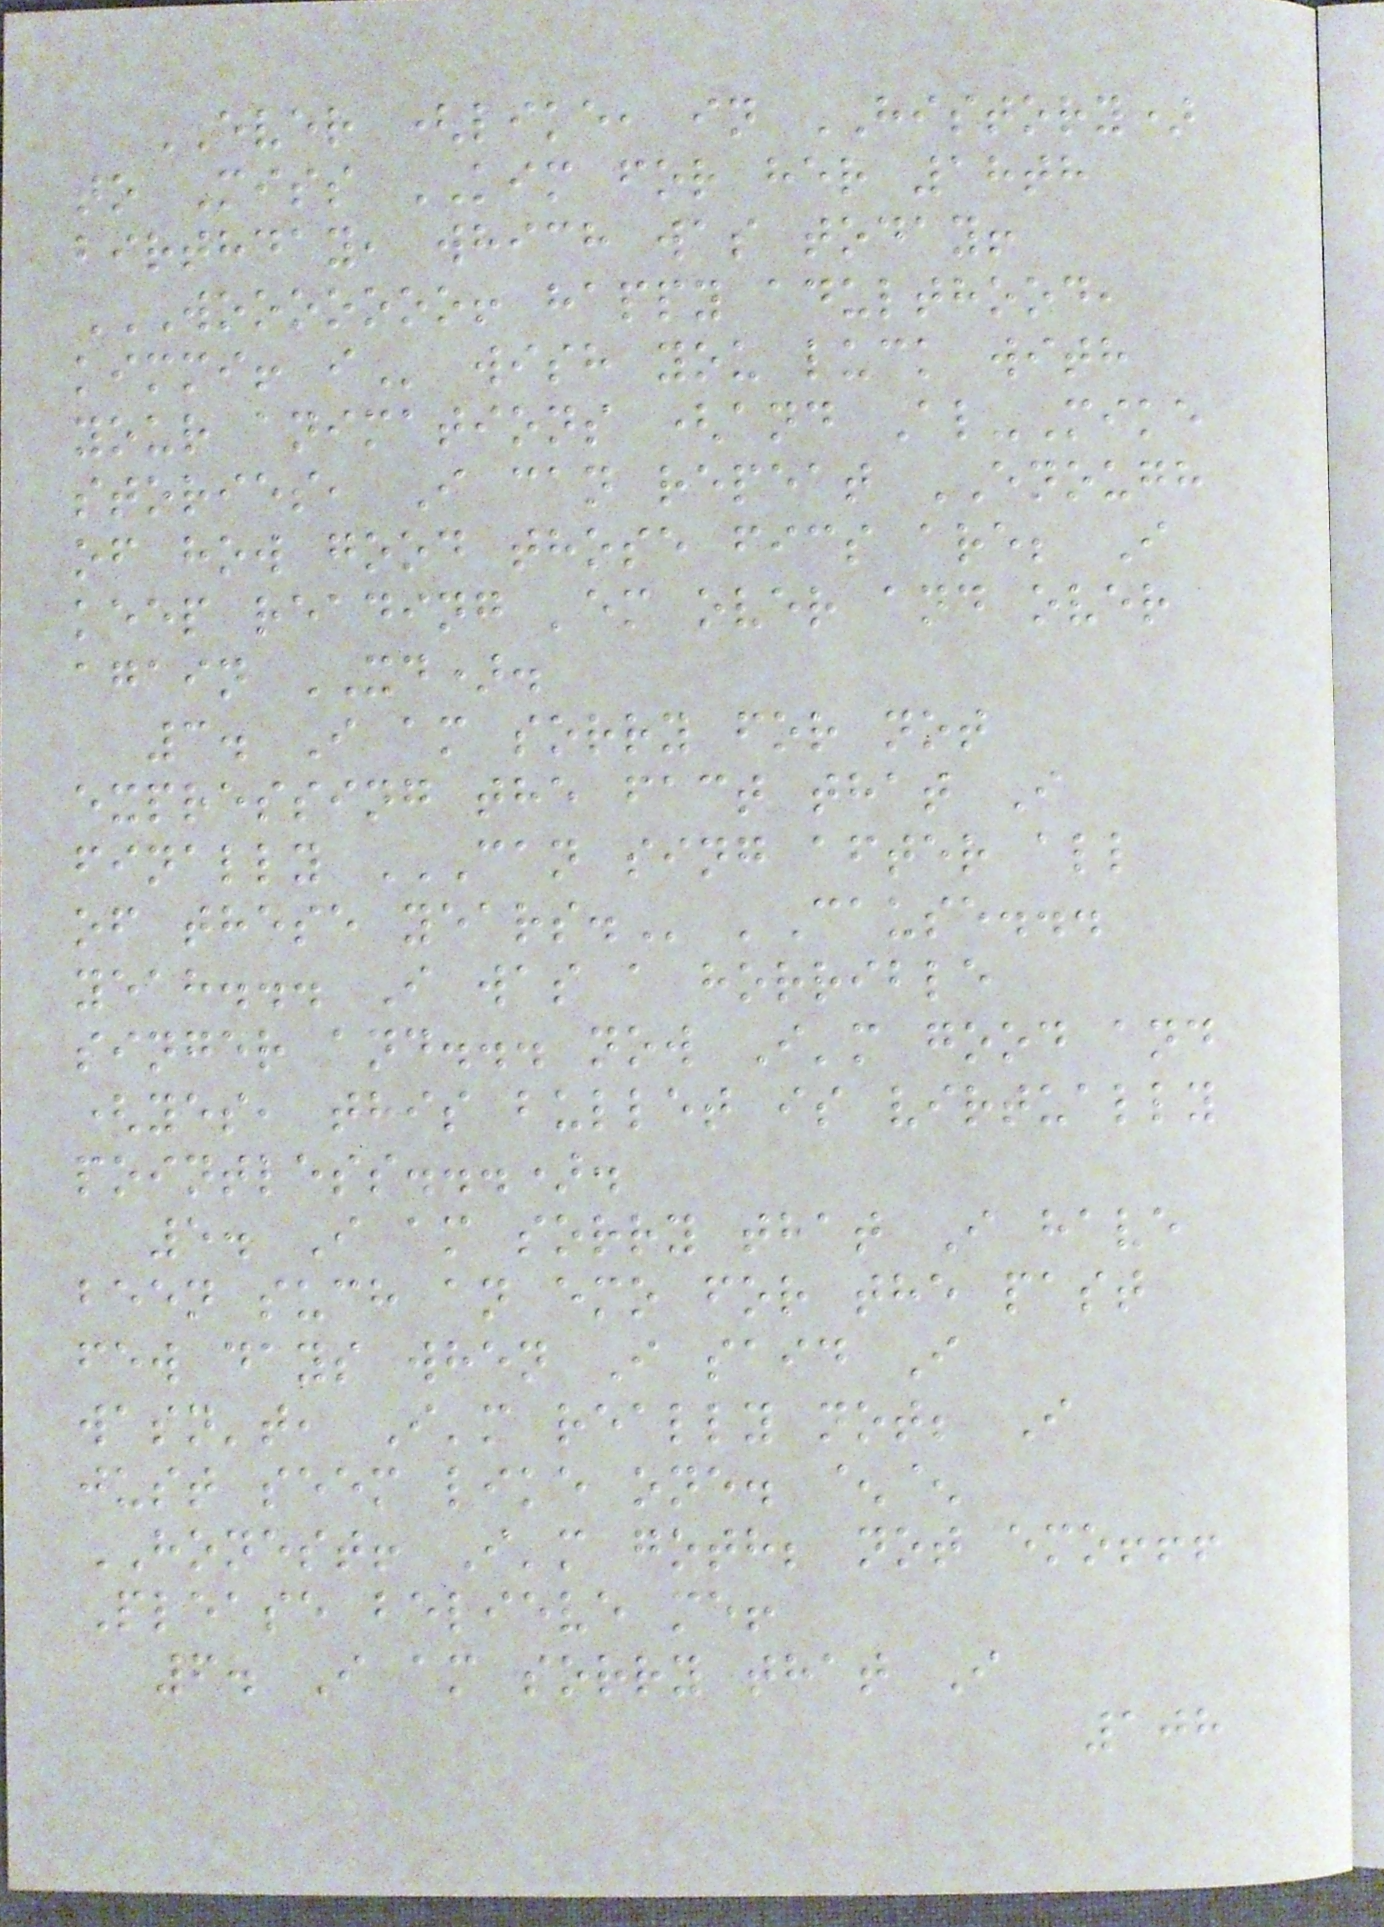EVER (like, in HISTORY)
to Miss KIM for her 18th
birthday, which was today!
WOOOOOOO! HAPPY ADULTHOOD,
KIMMI! I wish you luck with
your animations (and Al-Mike
stories, I can repeat ENOUGH
of how good those fics are; I
keep reading 'em over and over
again XD).
3. I am sorry for not
expressing the fact that I
finally CAN SING AFTER ALL
OF THESE YEARS. 'Cause...
yeah... I was a horrible
singer and... now I'm good and
(yes, this bullet is virtually
pointless...).
5. I am sorry that I have
been such an emo for the past
few days when I said I
wasn't, I'm really not; I
just seem like one. ^^
HONEST! I'm goth; not emo!!!
Please believe me!
6. I am sorry that I
108
